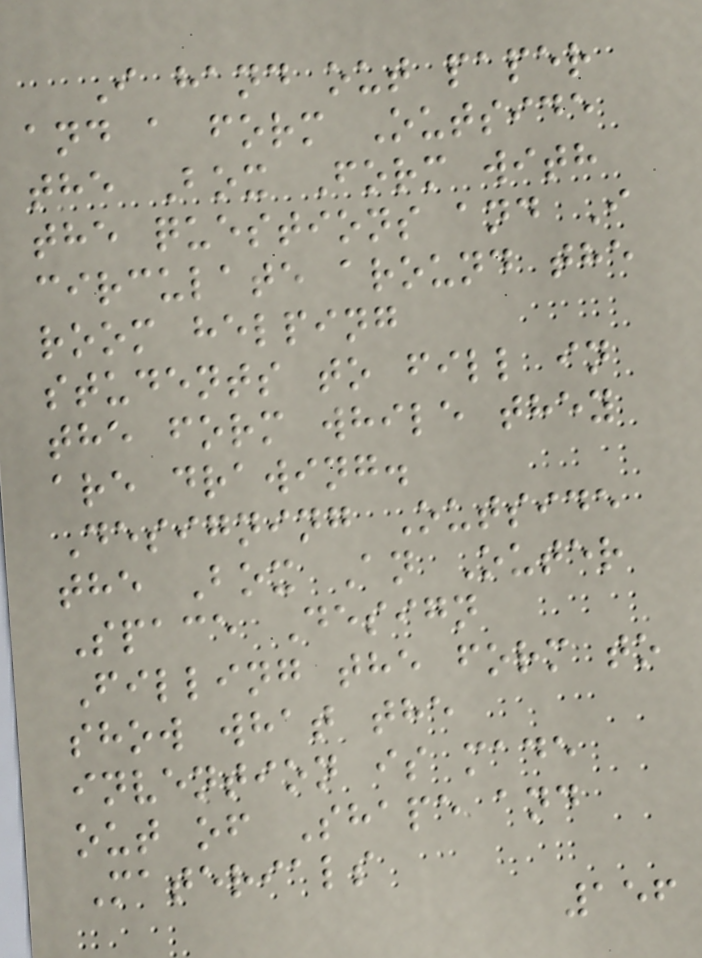I hand out paper
and a form Outside
the Box Form with
the questions and I
circulate around the
room helping
students to fill in
the form while they
are drawing.
Designing Outside
the Box An Outer
Space Design
Filling the form to
show what the
invention is made
out of Shape and
Materials
156
